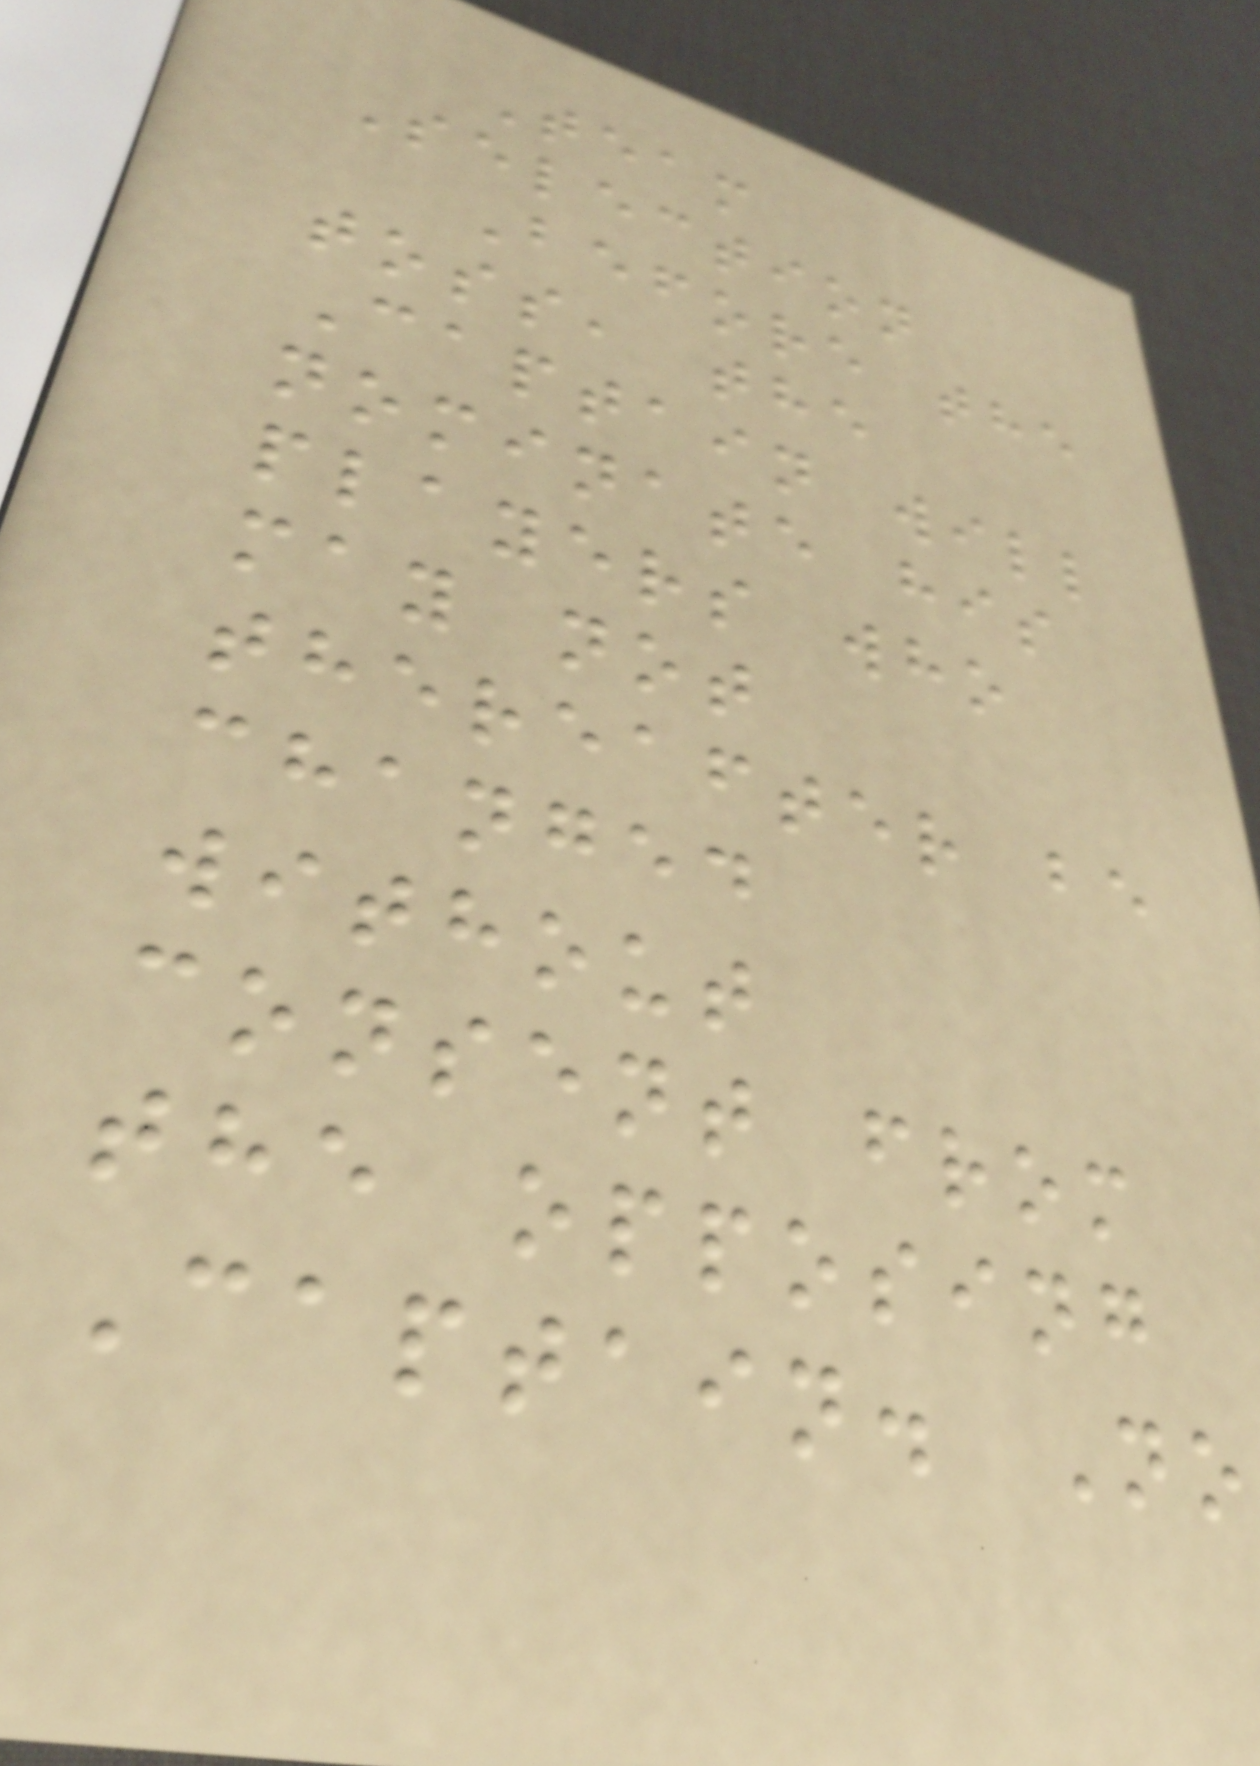Team
Selection
Before the
toss, the
Captain will
nominate his
players who
may not
thereafter be
changed
without
consent from
the opposing
Captain. No
